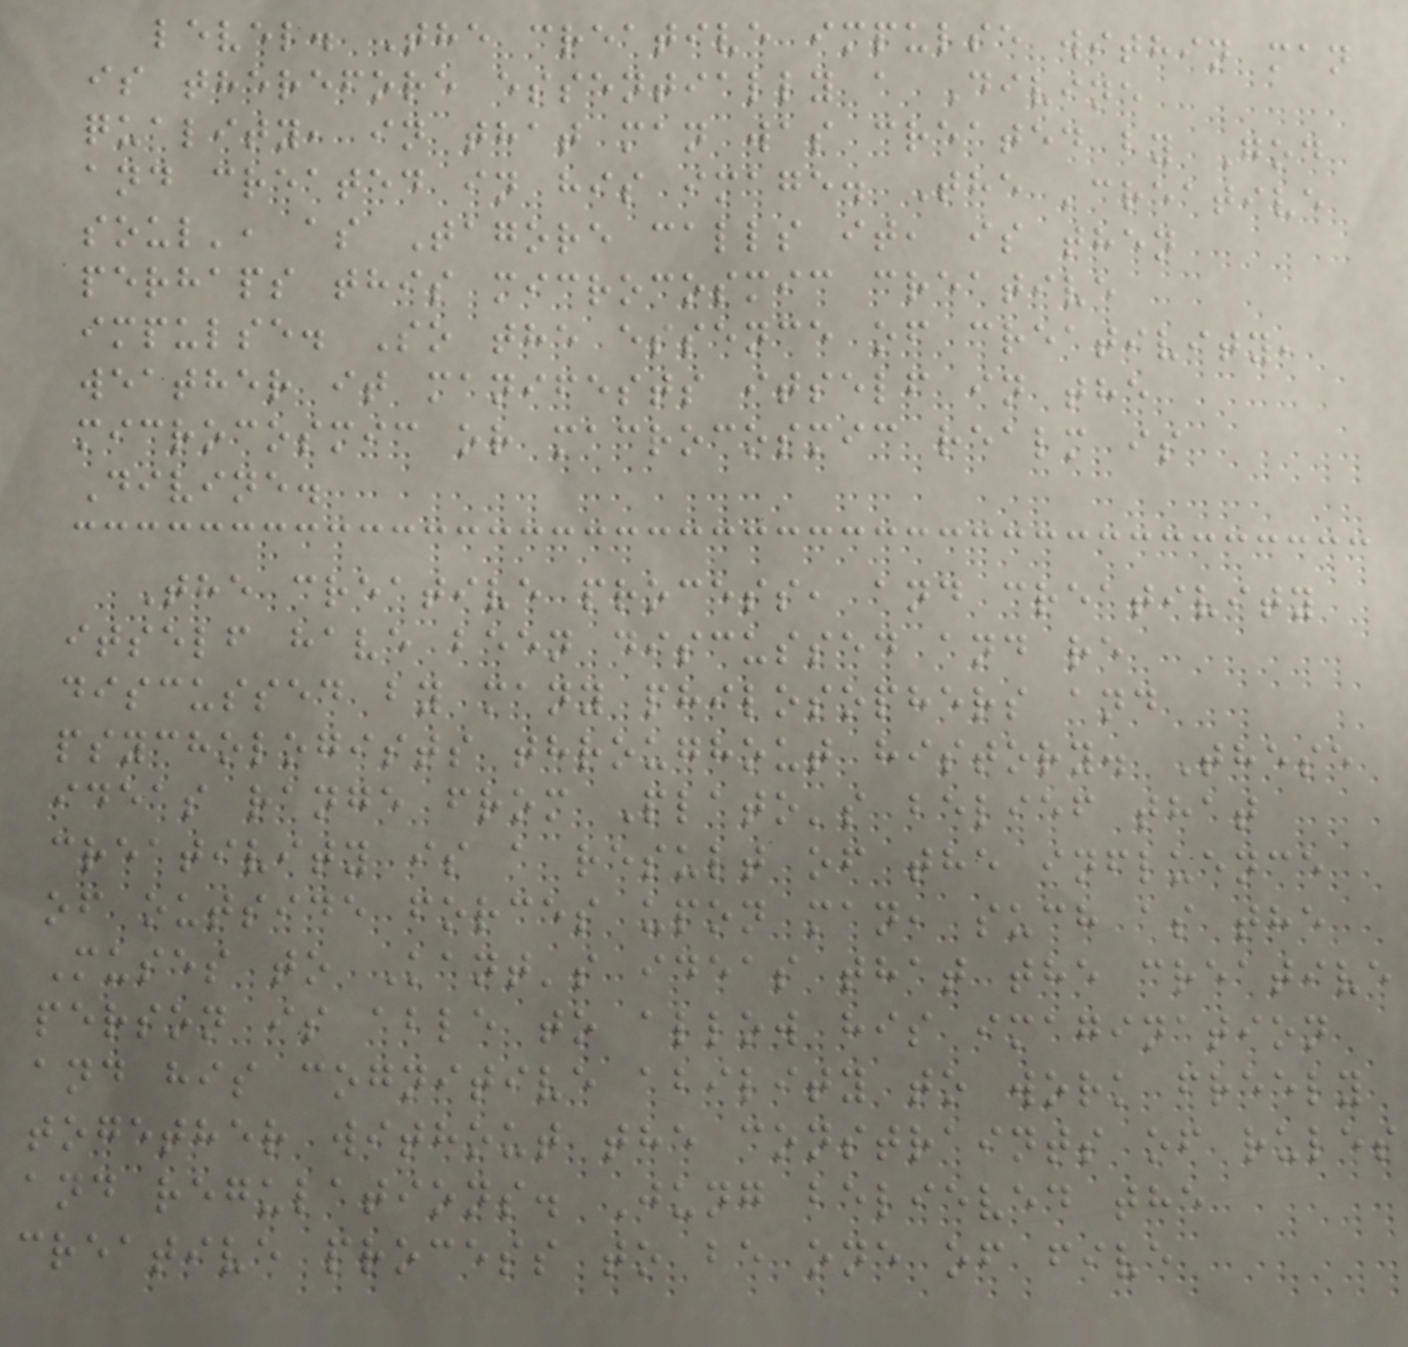level. The creative impulse within man
is therefore essentially a Divine
quality, in that man was created by God
and created in his image. The 'creative
soul', as Tagore calls it, is then
perhaps this microcosmic creative
impulse. So the essence of creativity,
weather it manifests itself in the
microcosmic or macrocosmic realm is
Divine.
The creative process, and creativity
itself have been discussed and re
discussed by many philosophers and
psychologists throughout history. These
ideas range from Plato's belief that
creativity is a result of the influence
of outside forces upon man, such as the
Muses to Kant's ideas that the creative
person is able to allow his imagination
and his cognitive ability to work freely
together without the constraints of rules
and regulations. Jung believed the
creative process to be one of five
